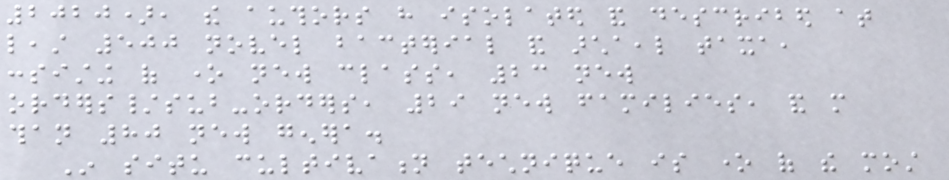2020), the authors have isolated and described at
least 500 novel bacterial and archaeal taxa,
consisting of one new class, 23 new
orders/sub-orders, 29 new families, and more
than 80 new genera.
In situ cultivation technique is one of the most
